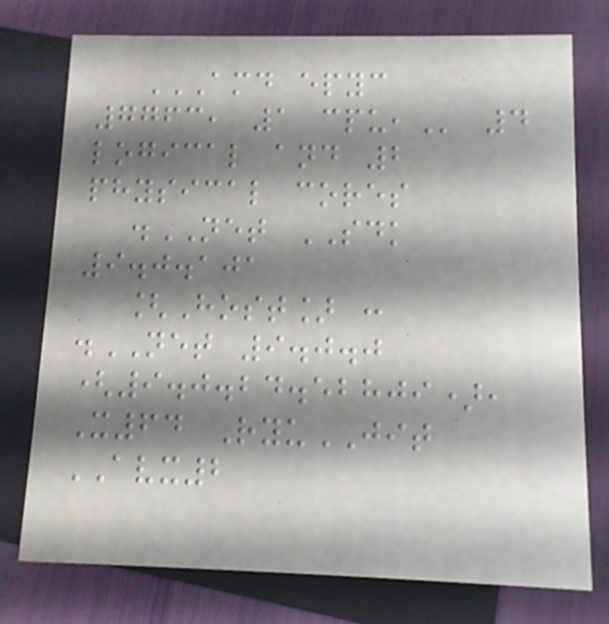AMD EPYC
7763, 1 CPU, 4
logical and 2
physical cores
.NET SDK
9.0.101
[Host] :
.NET 9.0.0
(9.0.24.52809),
X64 RyuJIT
AVX2
